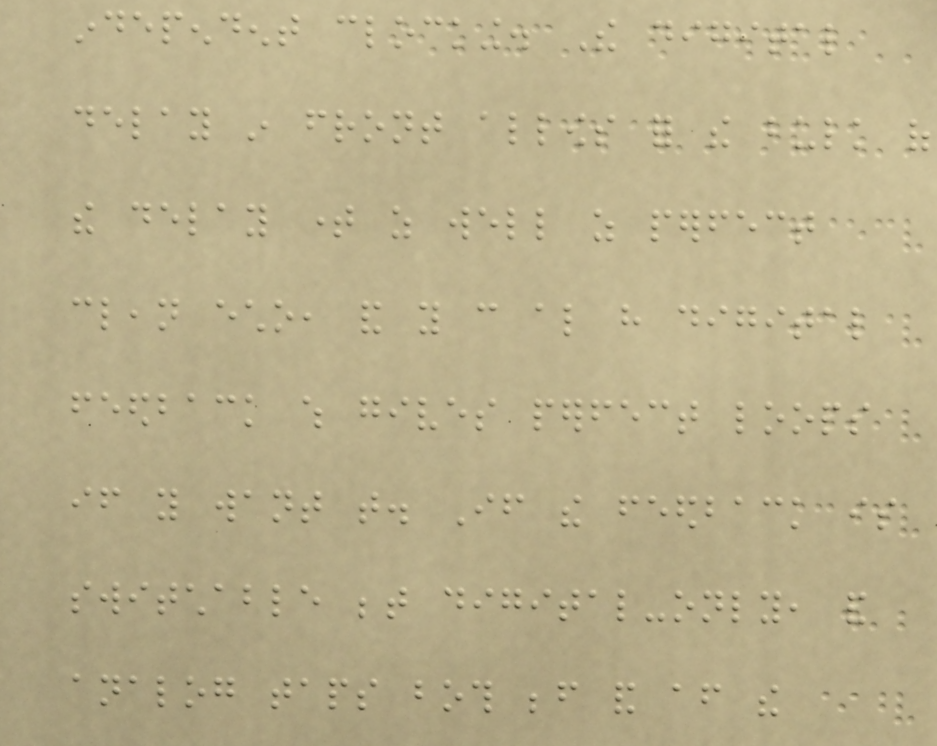independent clocking. The digital
delay in front allows for the bulk of
the delay time as well as perfect
clean echo, and you can also have digital
feedback which gives perfect loops
if you want that. If the feedback is
switchable between digital-only, and
analog taps both before and after the
